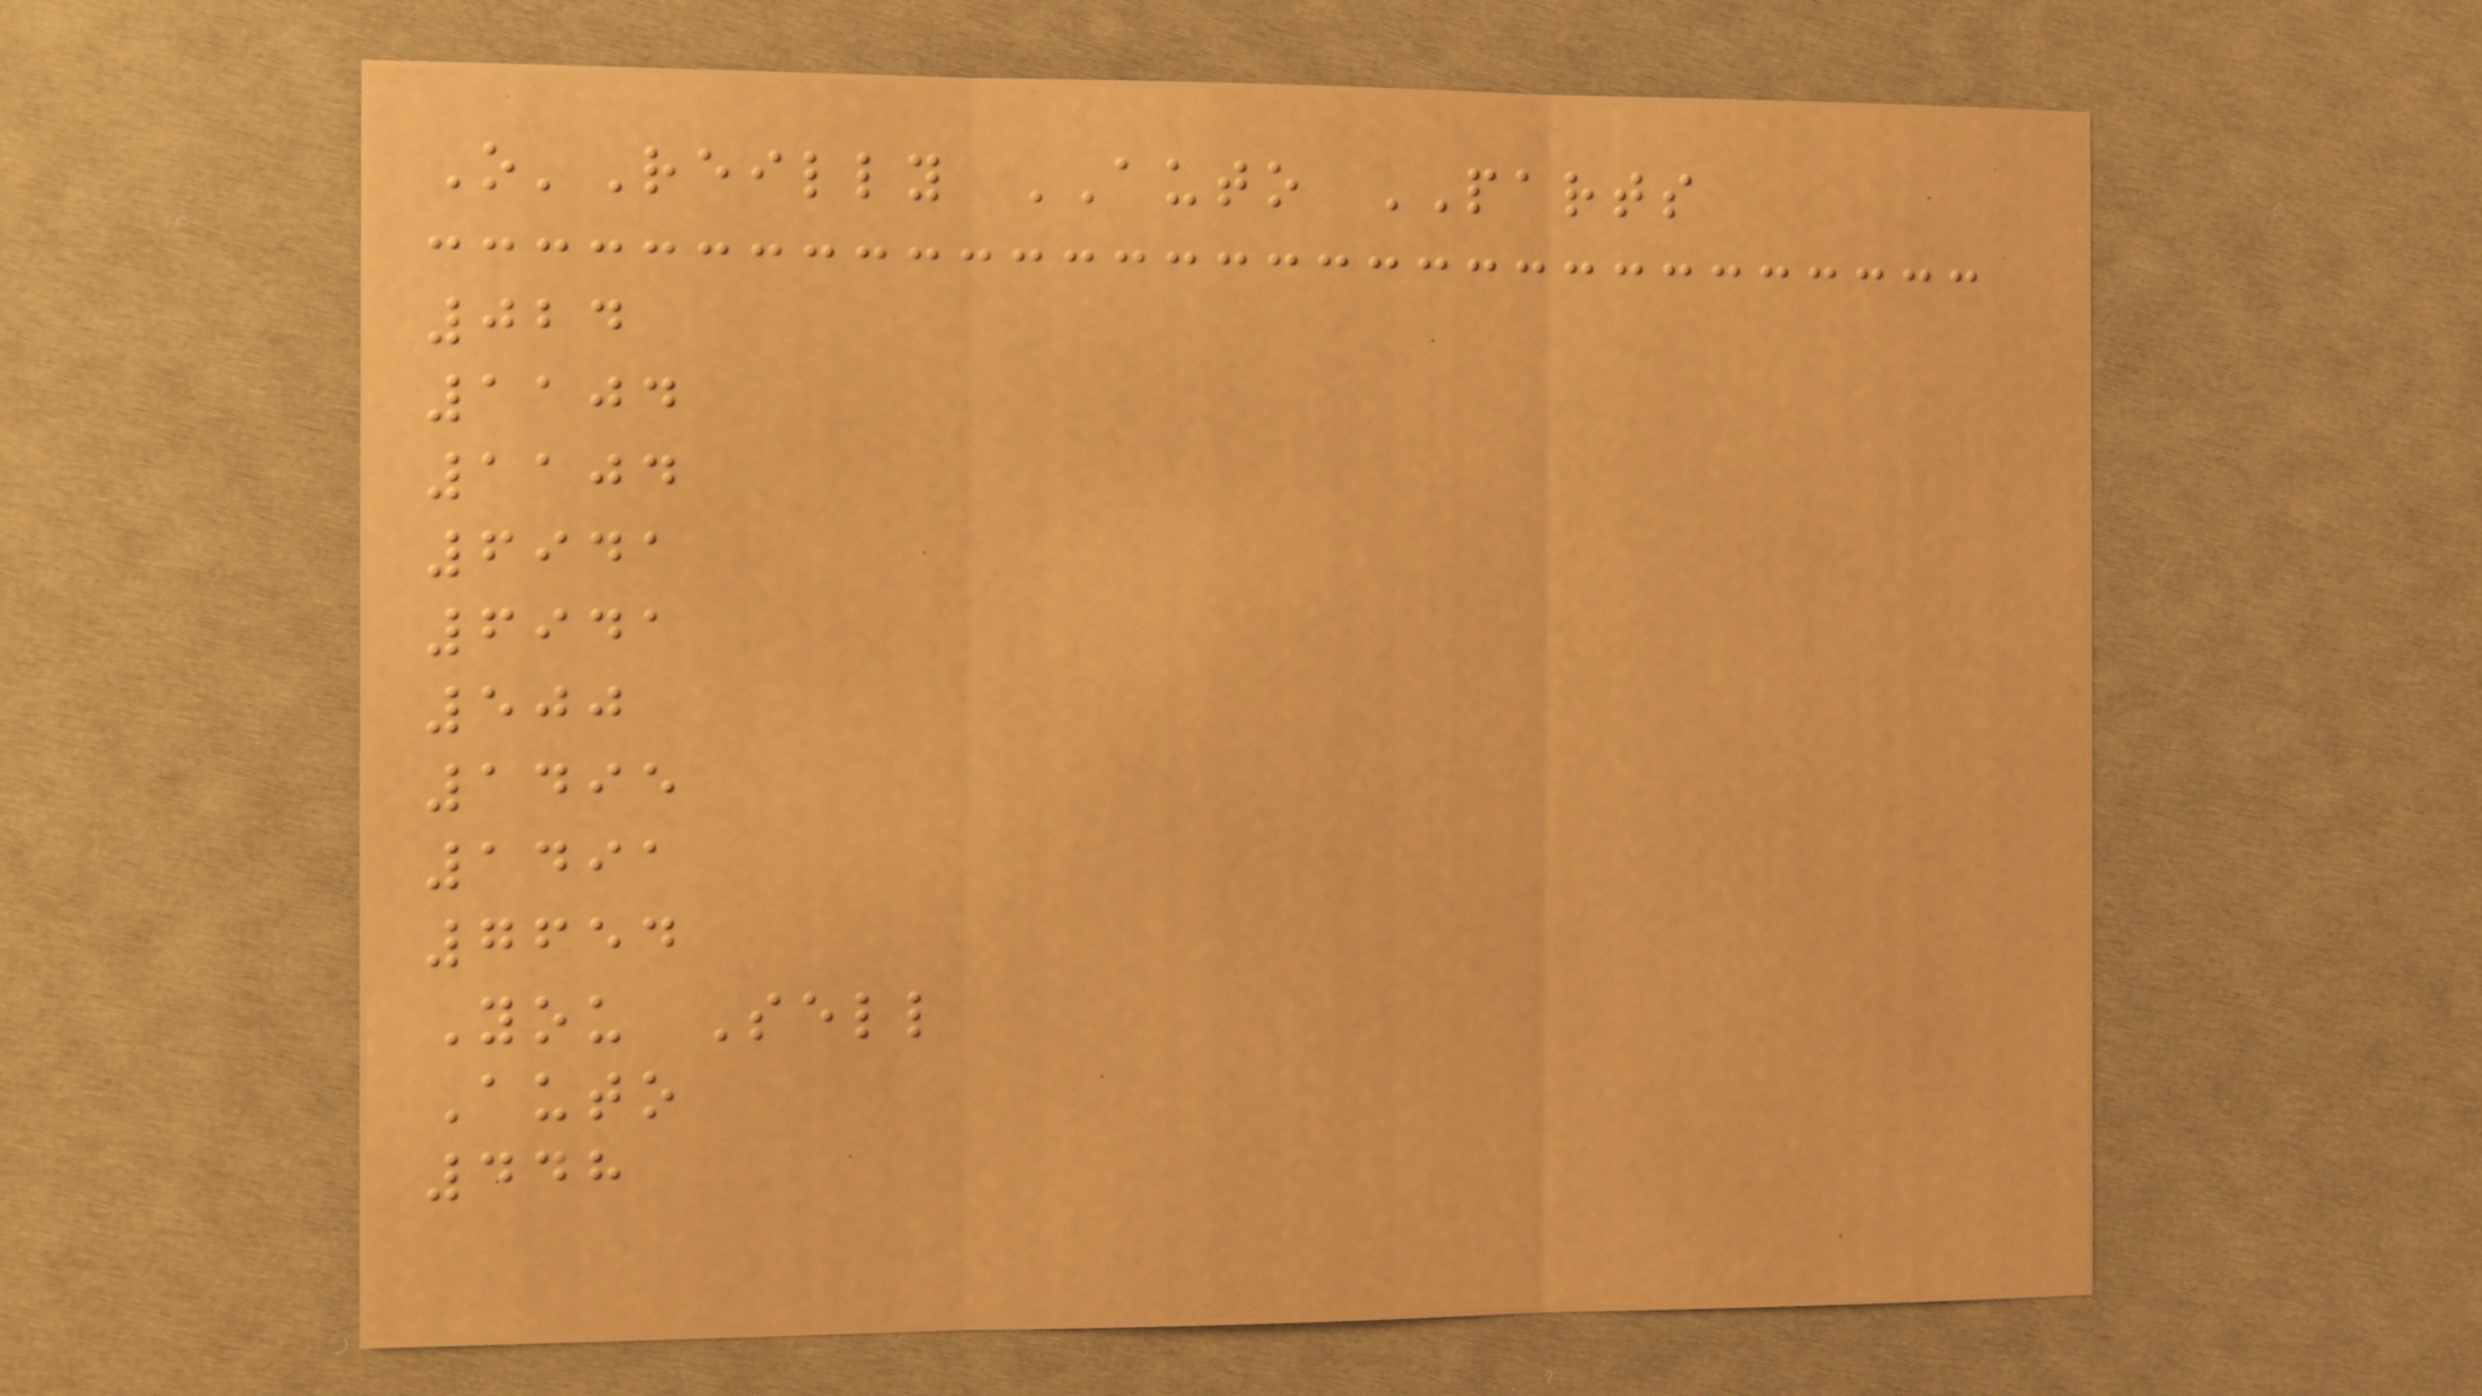O'Reilly AUTO PARTS
024
1104
1104
6941
6941
500
1495
1491
7654
You Sell
Auto
448
